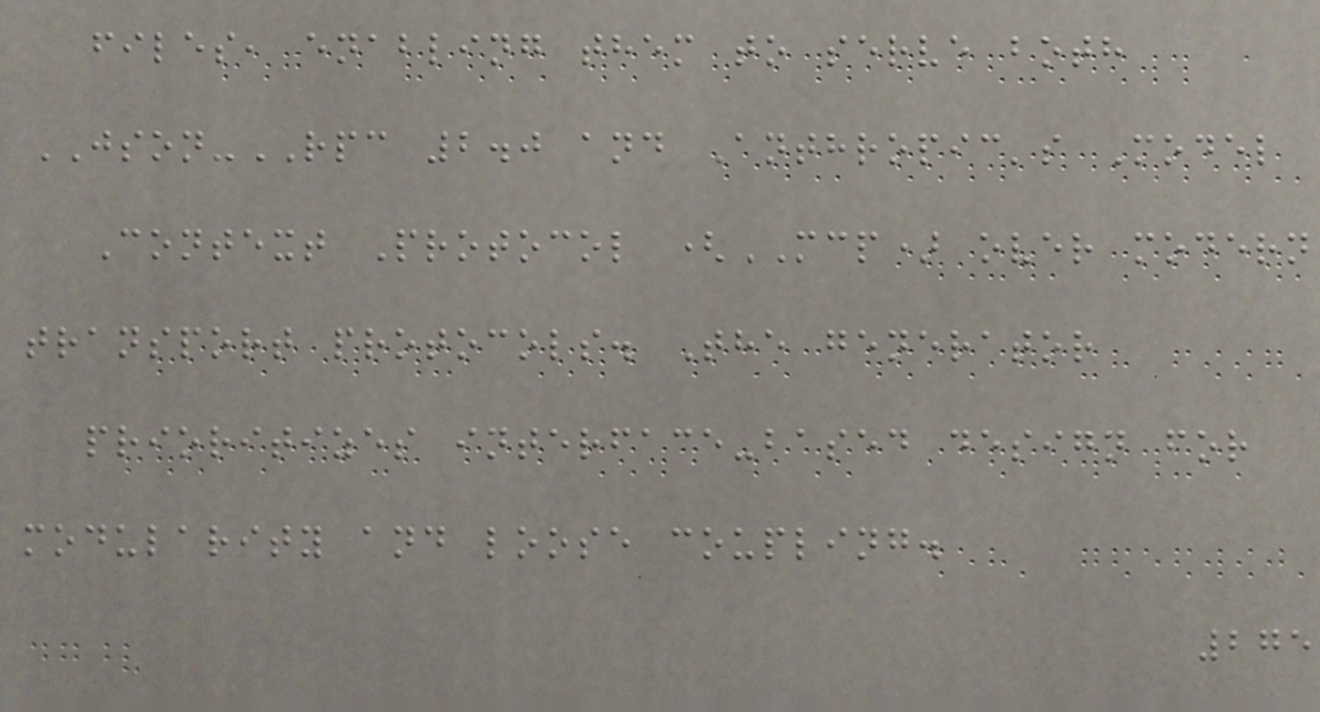files, enabling them to serve both
JSON-RPC 2.0 and Anthropic's Model
Context Protocol (MCP) over modern
transport protocols. The generator
prioritizes interface-based design for
modularity and loose coupling.
275
